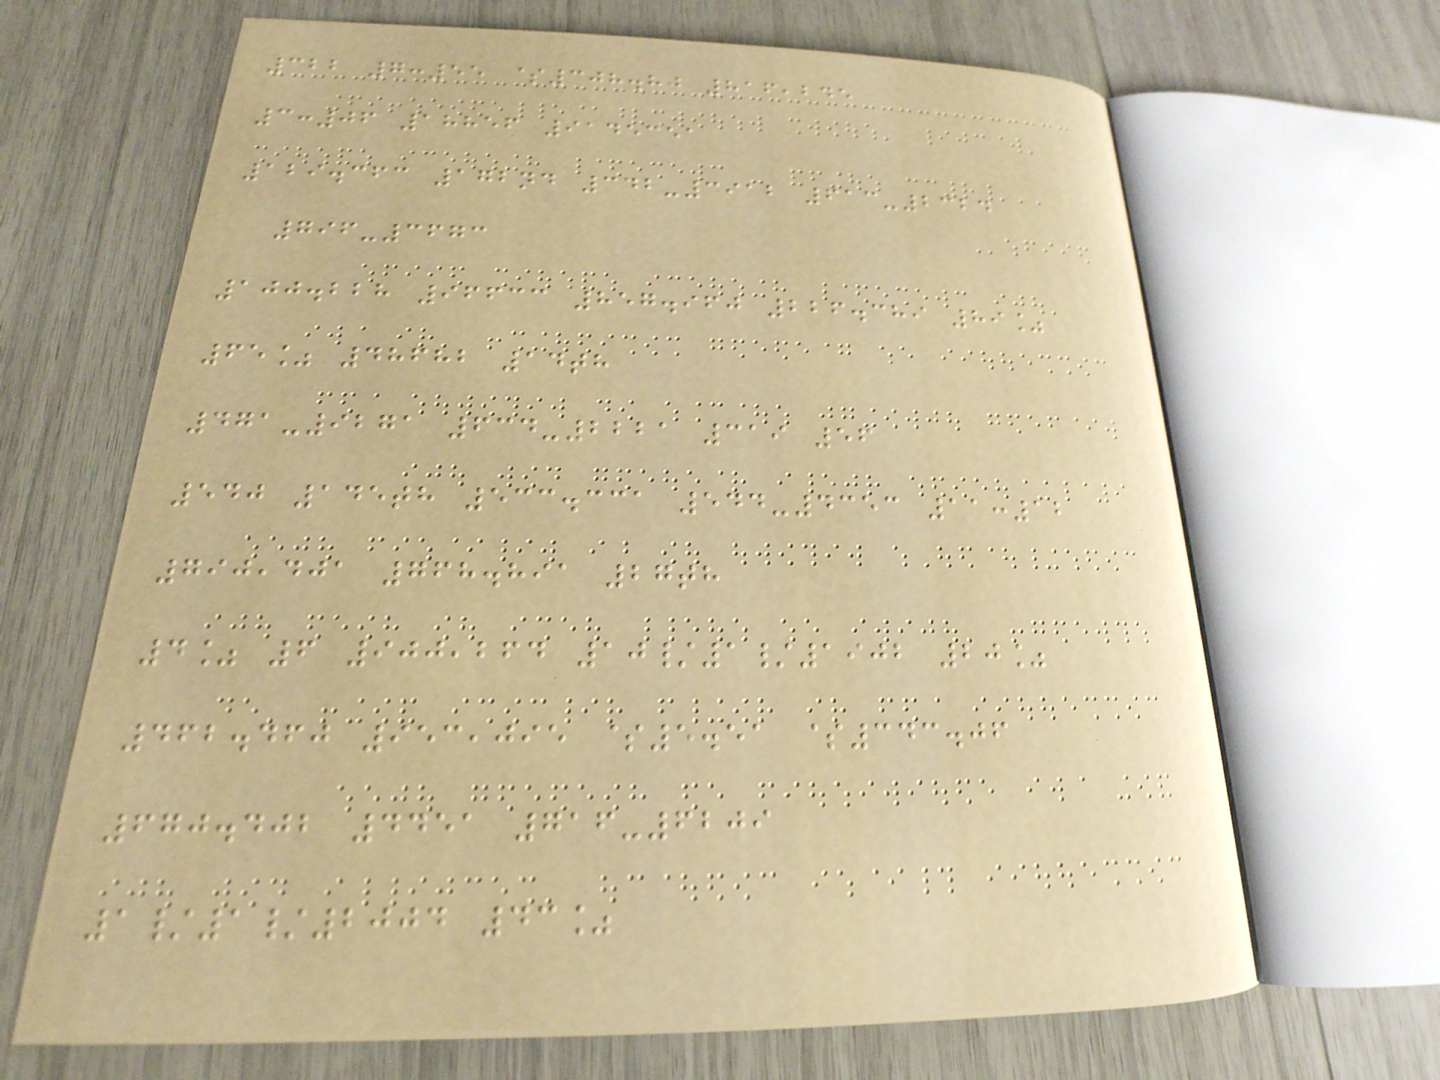322 7:55 $308.80 816,245
3:06 18856 9145351
129.363 172nd 342-3912 613-2324
796-3673
100.228 96633 857.960 226.389 89%
65% 48682 14th
471-9271 634-2221 319 56
540 145th 533.331 544-4353 11:12
790,401 768.891 27th
4% 6 900,264 10/1/1902 20%
462.460 953,095 $5.51 $343.06
670.402 4451 716-6209
1/1/2004 43%
